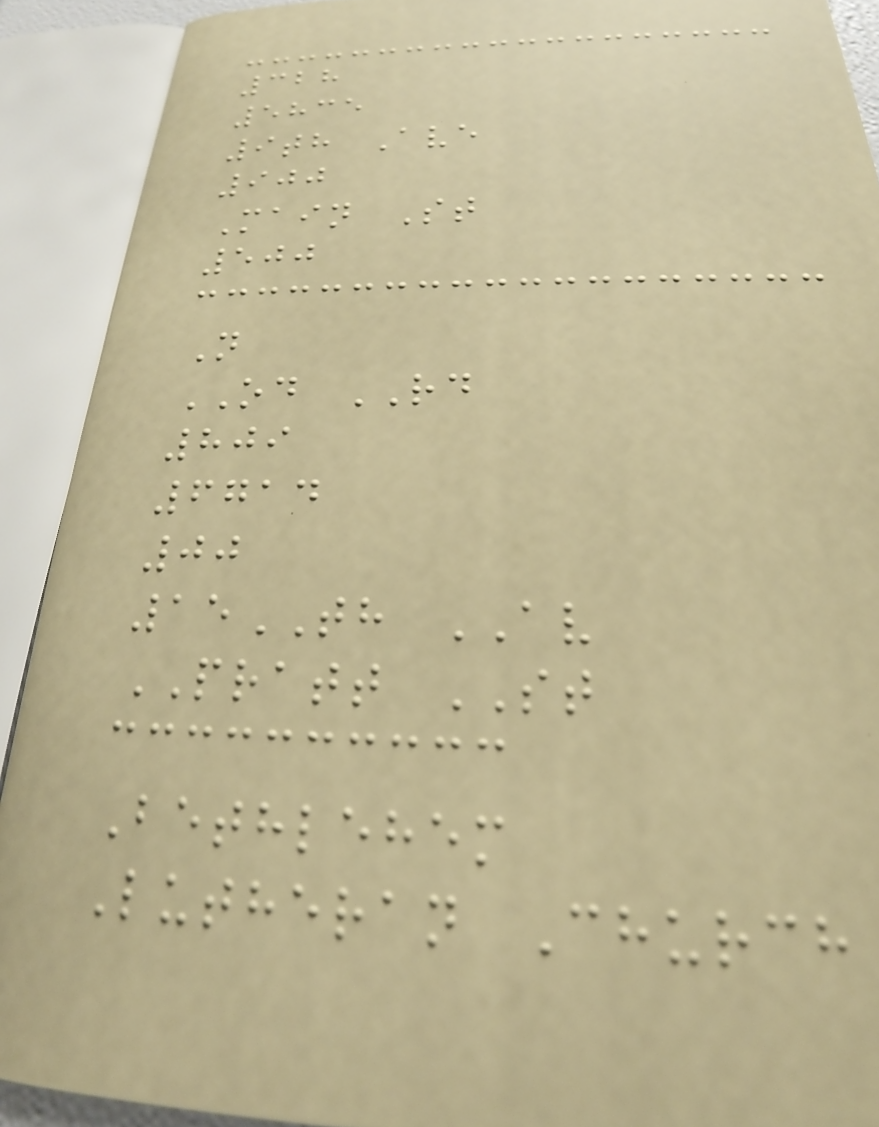328
5835
9th Ave
900
Main St
500
N
OD RD
809
6714
00
15TH AV
PRATT ST
Bethlehem
Lutheran Church
